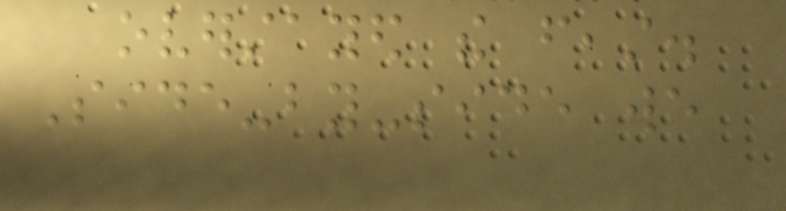overstayed the feast.
Side-by-side we
